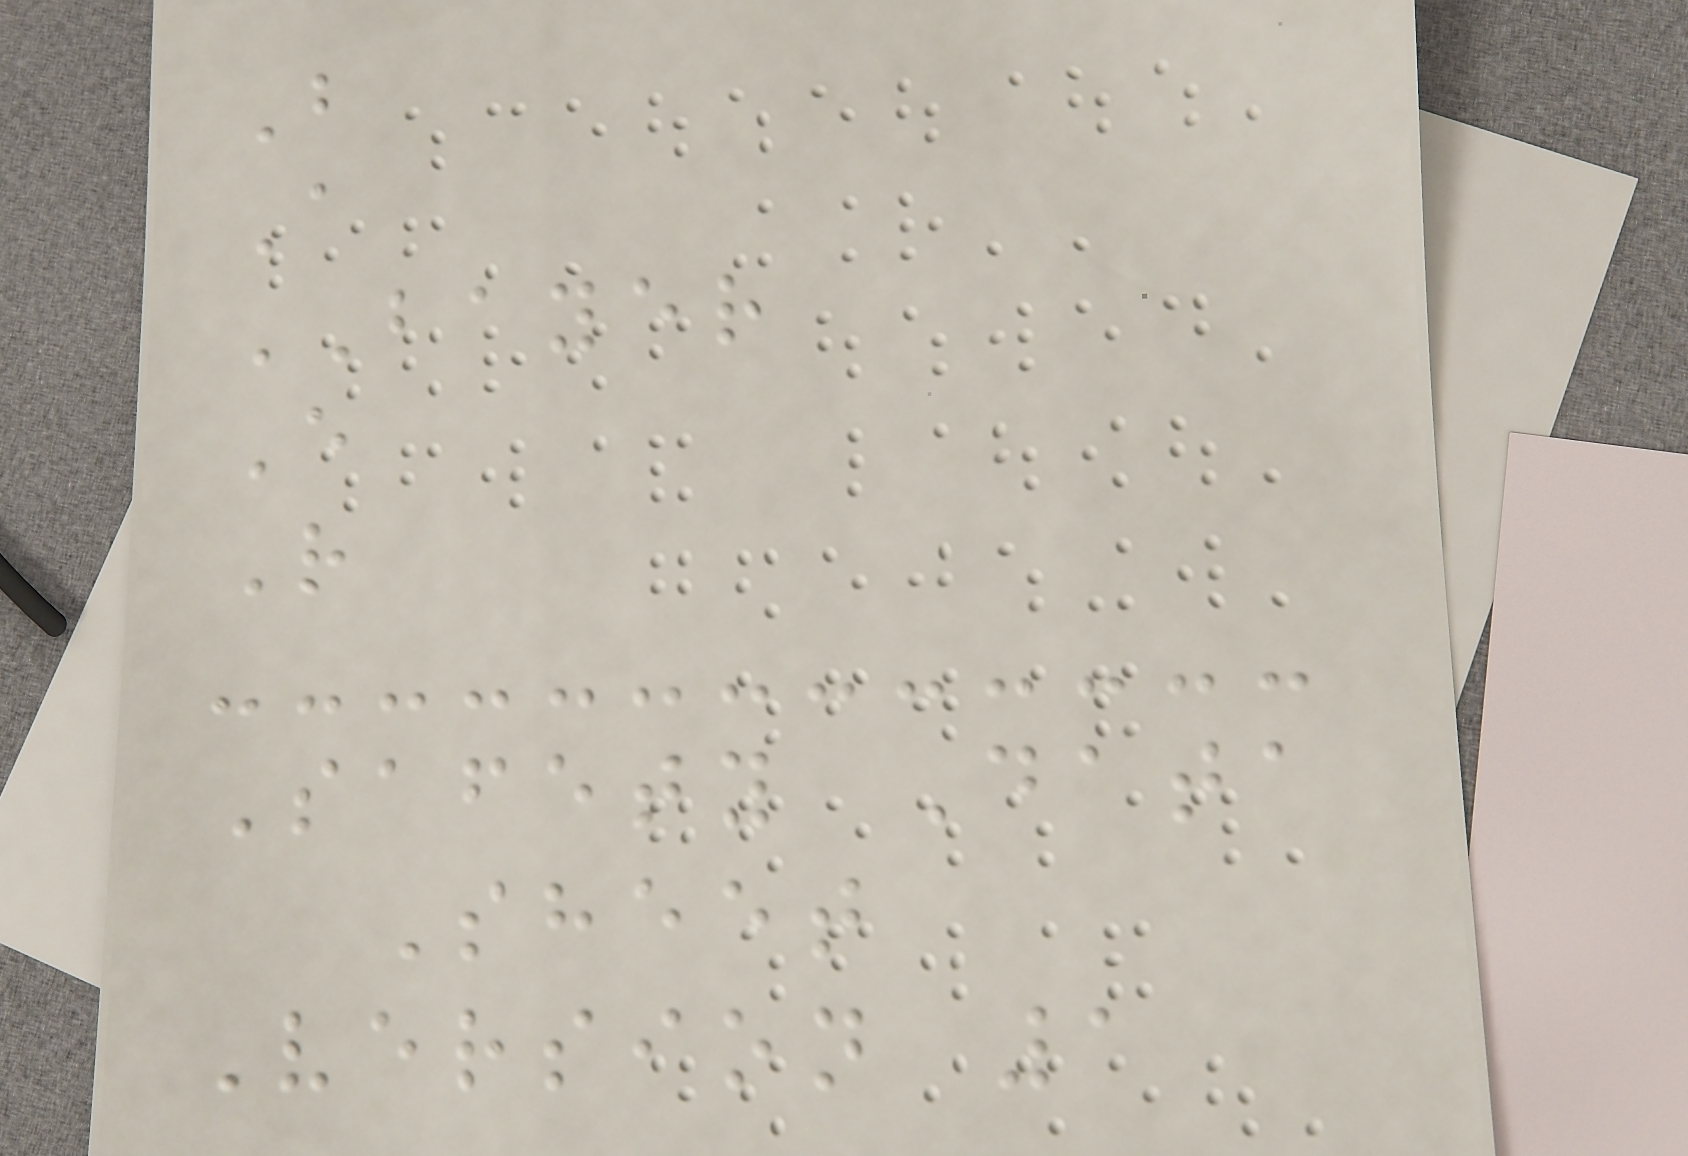B
A
BAYER
E
R
Safety Data
Sheet
Version 1
